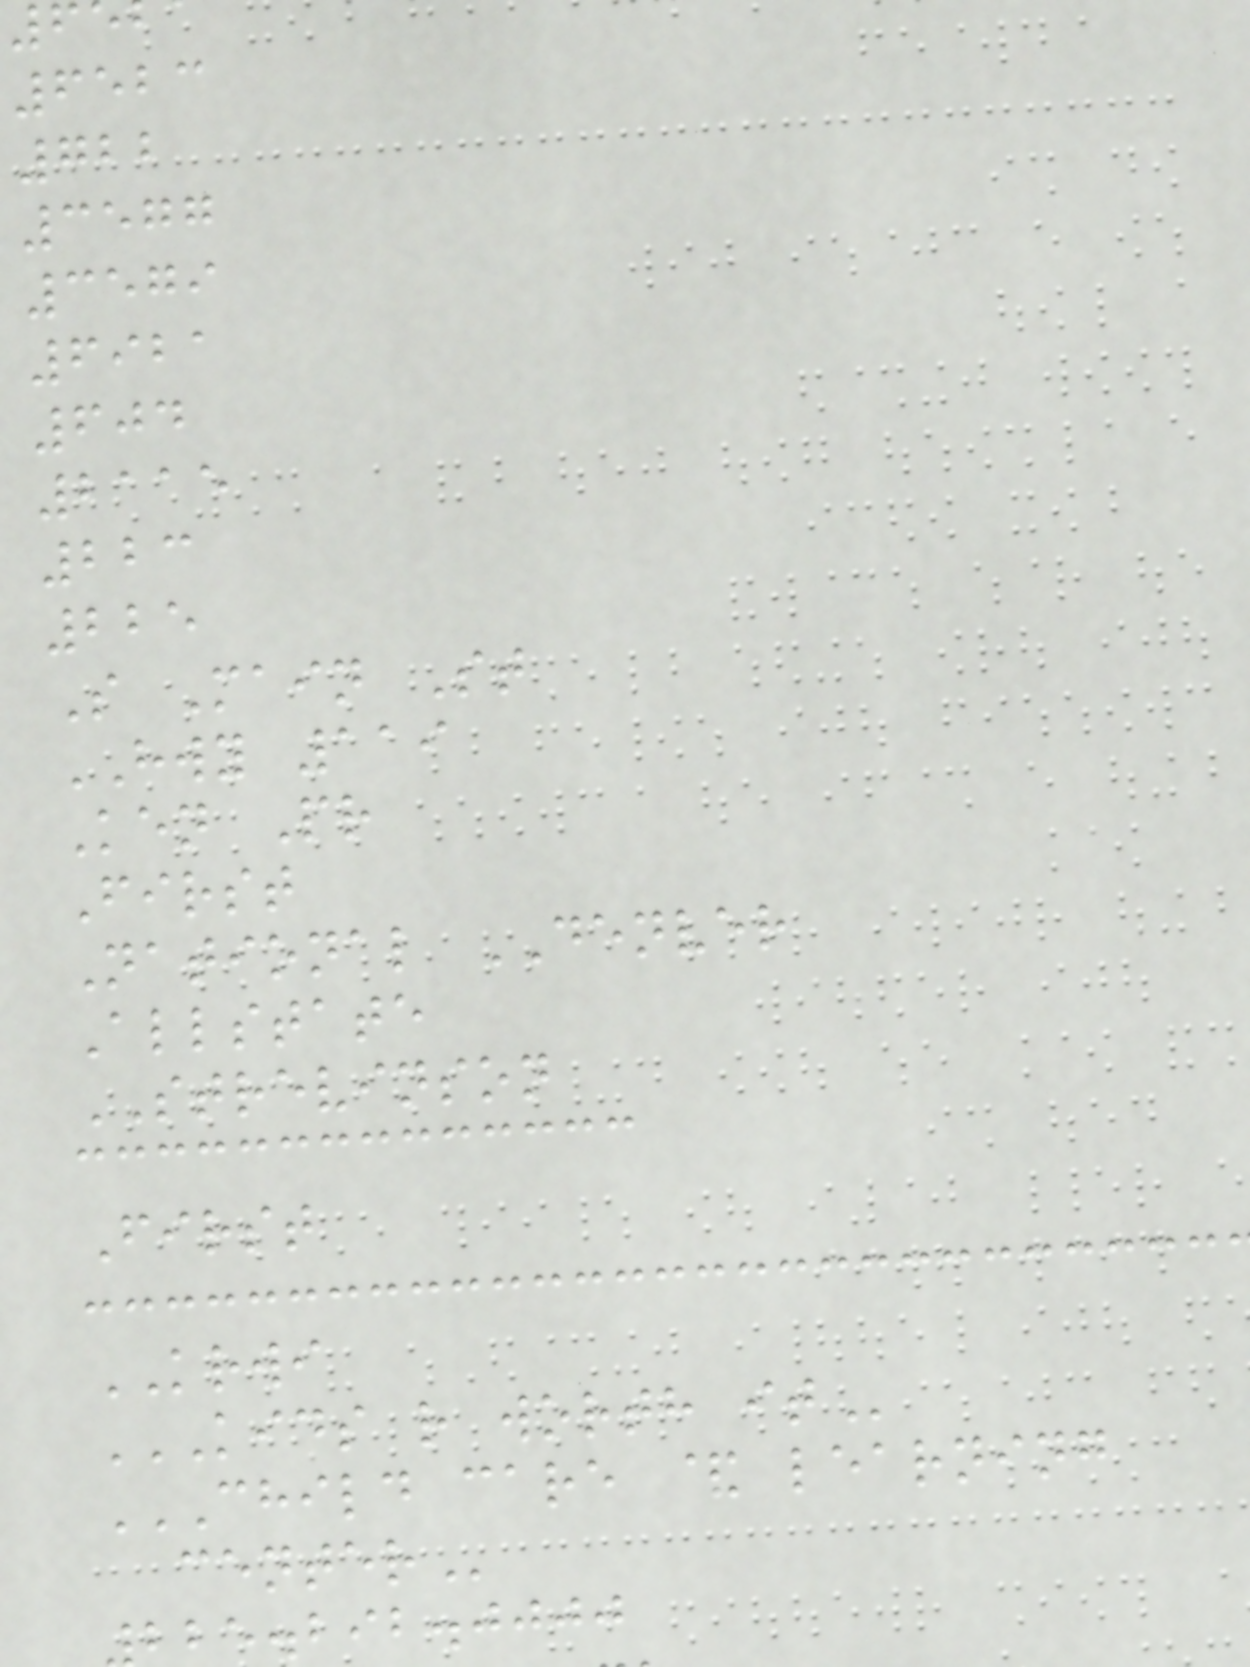6523
722
3577
3579
6921
604
2115
223
225
S Main St
HWY 119
Ken Pr
First
National DENVER
Allstate
STREVINSON
First
KRWI
KIDS R WORTH IT
CHILD CARE & LEARNING
be.bib.jjjj
